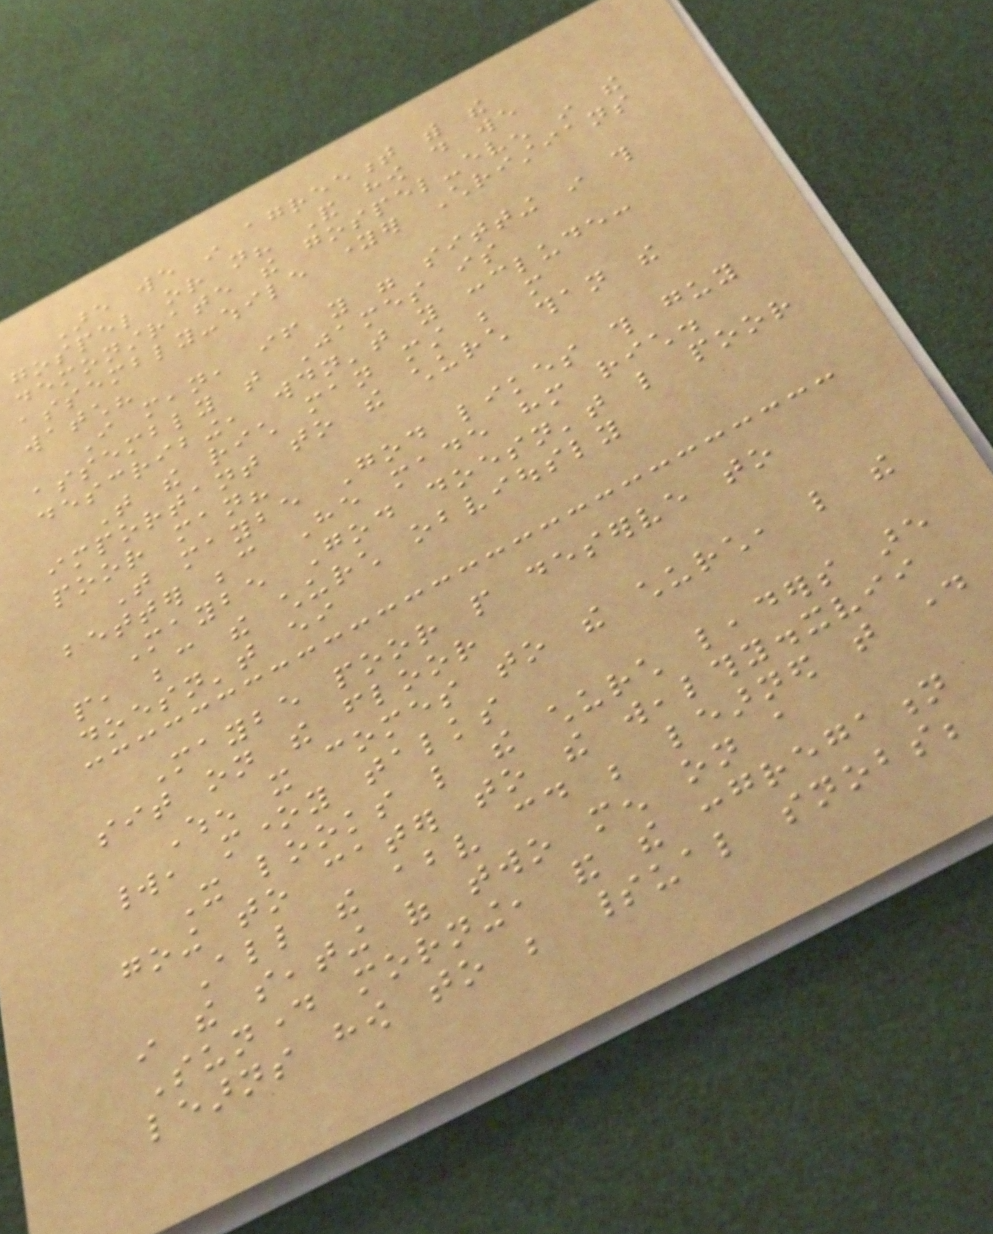Are we in agreement with the
gospel or not? And how do we
demonstrate the gospel-even in the
assembly-while younger Christians
watch?
I mean, if you were sitting in this
assembly that James is
describing, wouldn't you conclude:
That the rich man must be more
important to the church than the
poor man?
That maybe God likes this guy
better because He made him rich.
Maybe God doesn't like poor
people, because the church obviously
doesn't either
Maybe poor people deserve to
sit on the floor
When it comes to the church, like the
world, money talks
It looks like the church leaders are
going to cater to the wealthy.xvii
All the above could be learned that day
in the seating of two men on a
Sunday morning, and the congregation
learns how to be spiritual snobs;
